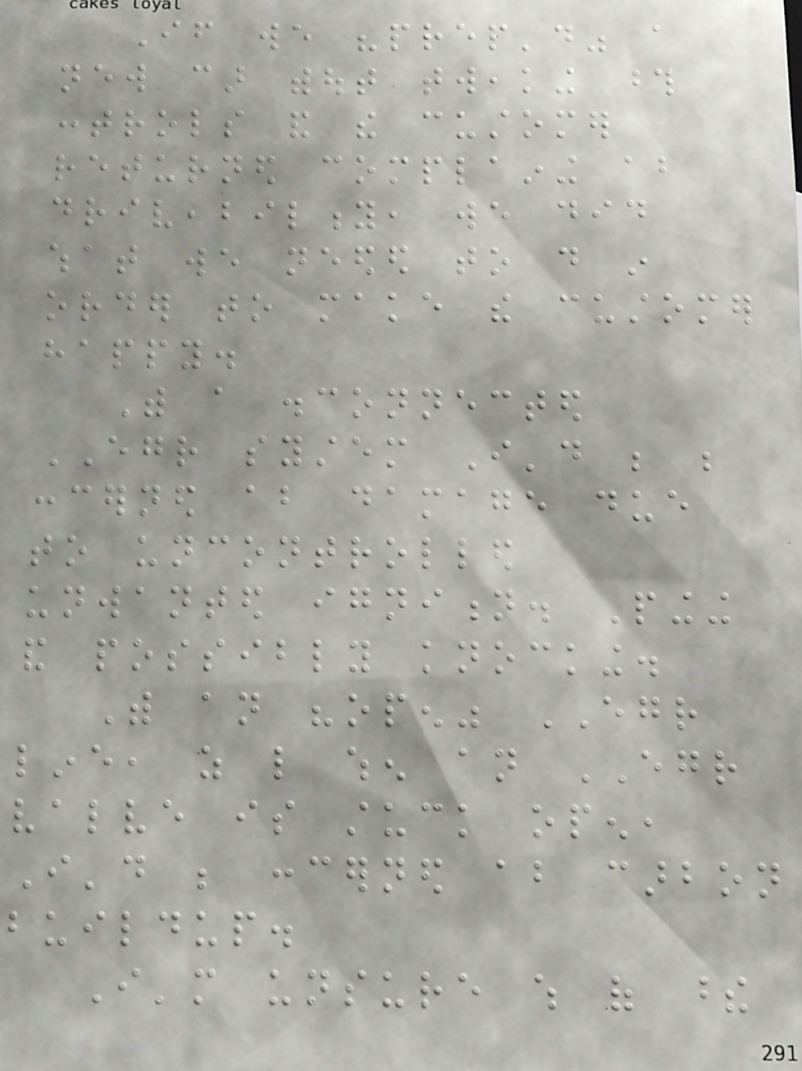If we "prep'd" a
new car without tweaking those
controls and the customer
returned complaining about
driveability, we did
what we needed to do in
order to make the customer
happy.
With a disconnected
EGR system I'd be be
concerned about damage due
to uncontrolled
unwanted ignition. Pinging
and possibly knocking.
With an "open" EGR
line, as like when an EGR
valve is stuck open,
I'd be concerned about carbon
buildup.
I'm unsure which of these
